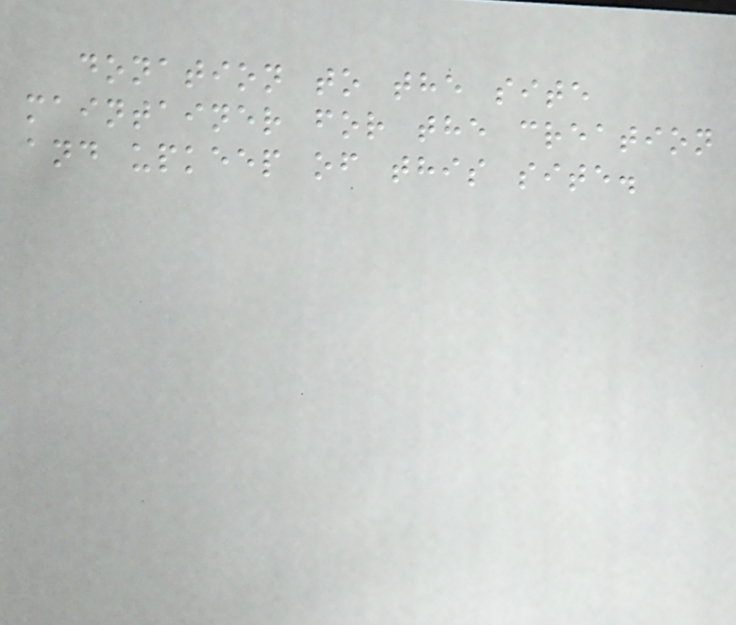donation to the site
maintainer for the creation
and upkeep of this site.
